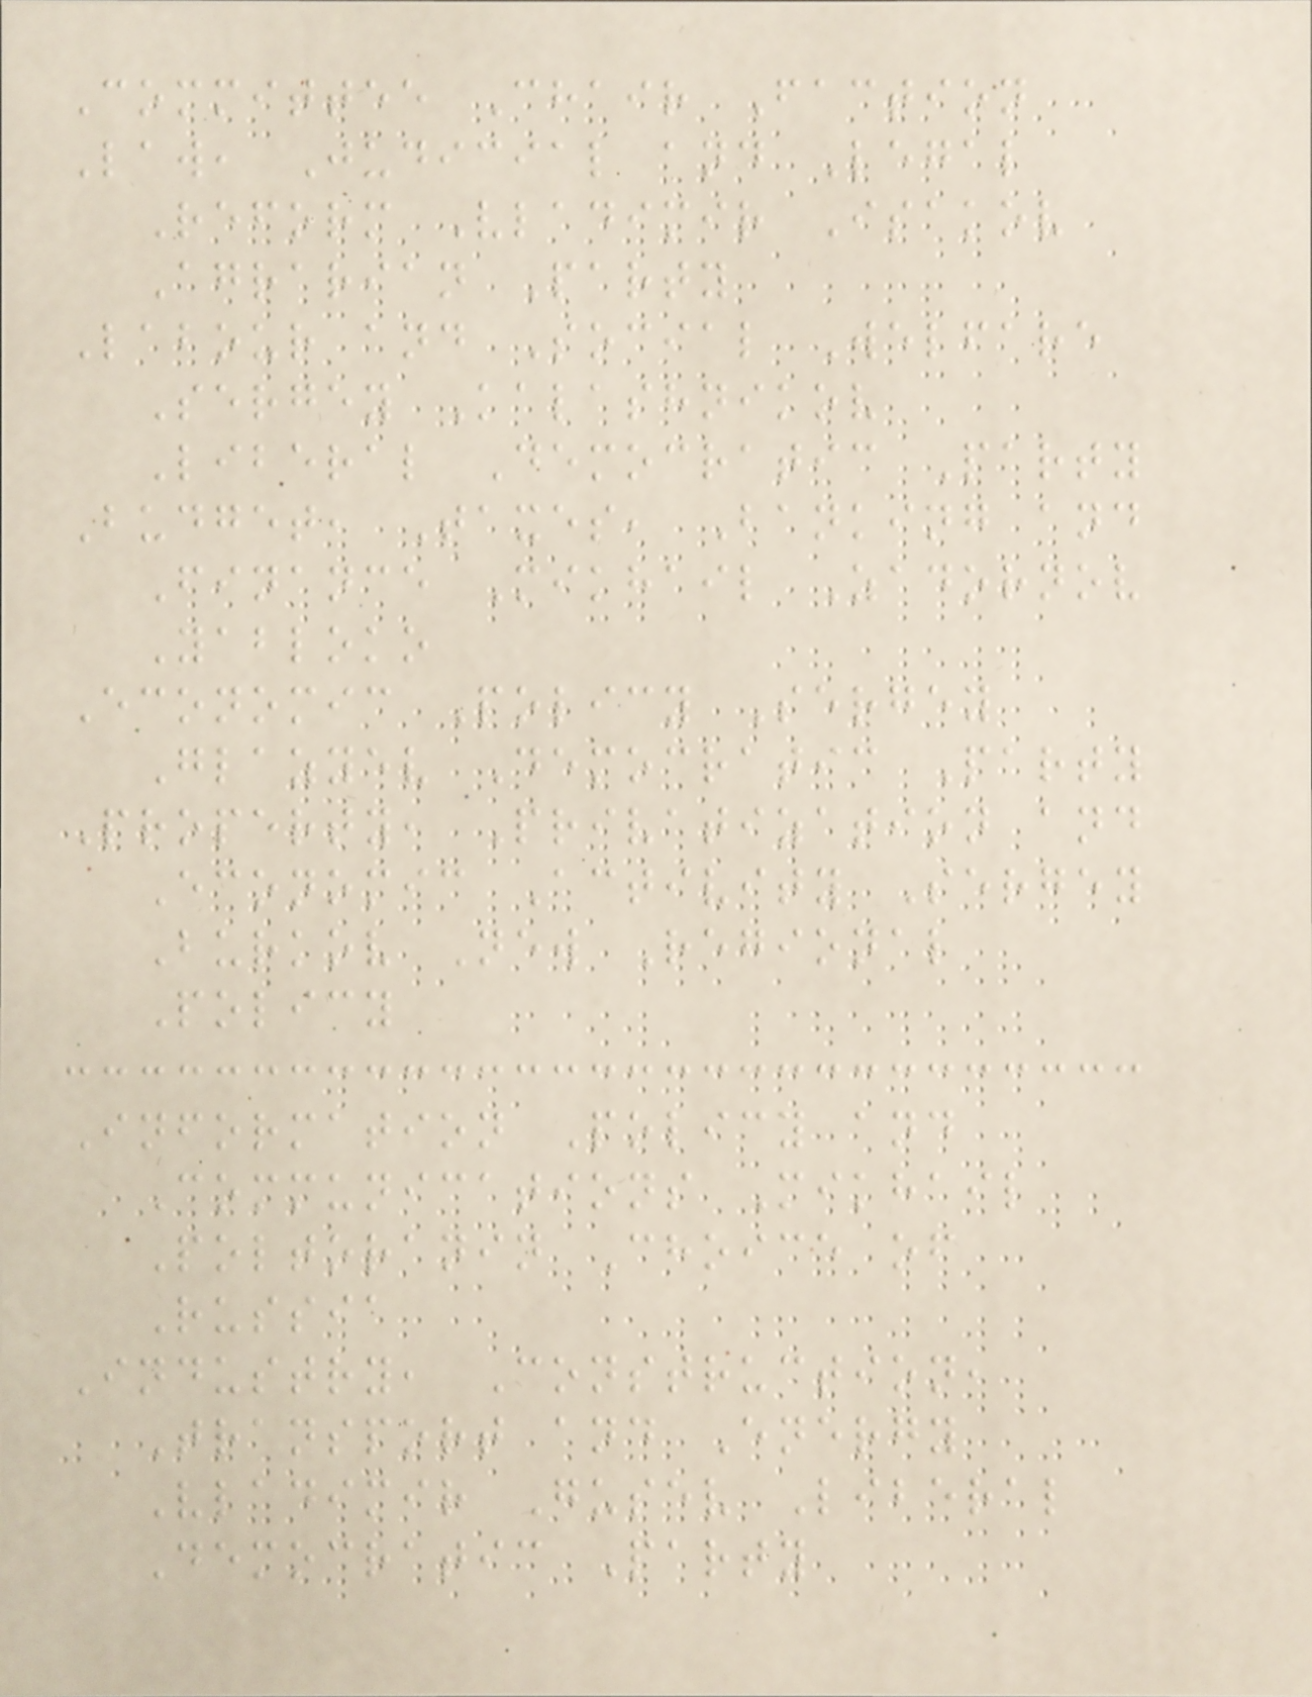Committee Chair Faction
Law, Judicial and Legal
Reform Vladimir Isakov
Agrarian Party
Labour and Social Welfare
Sergey Kalashnikov
Liberal Democratic Party
Budget, Taxes, Banking and
Finance Mikhail Zadornov
Yabloko
Economic Policy Sergey
Glazyev Democratic Party
Property, Privatization and
Economic Activity Sergey
Burkov New Regional
Policy
Information Policy and
Communications Mikhail
Poltoranin Choice of
Russia
Industry, Construction,
Transport and Energy
Vladimir Gusev Liberal
Democratic Party
